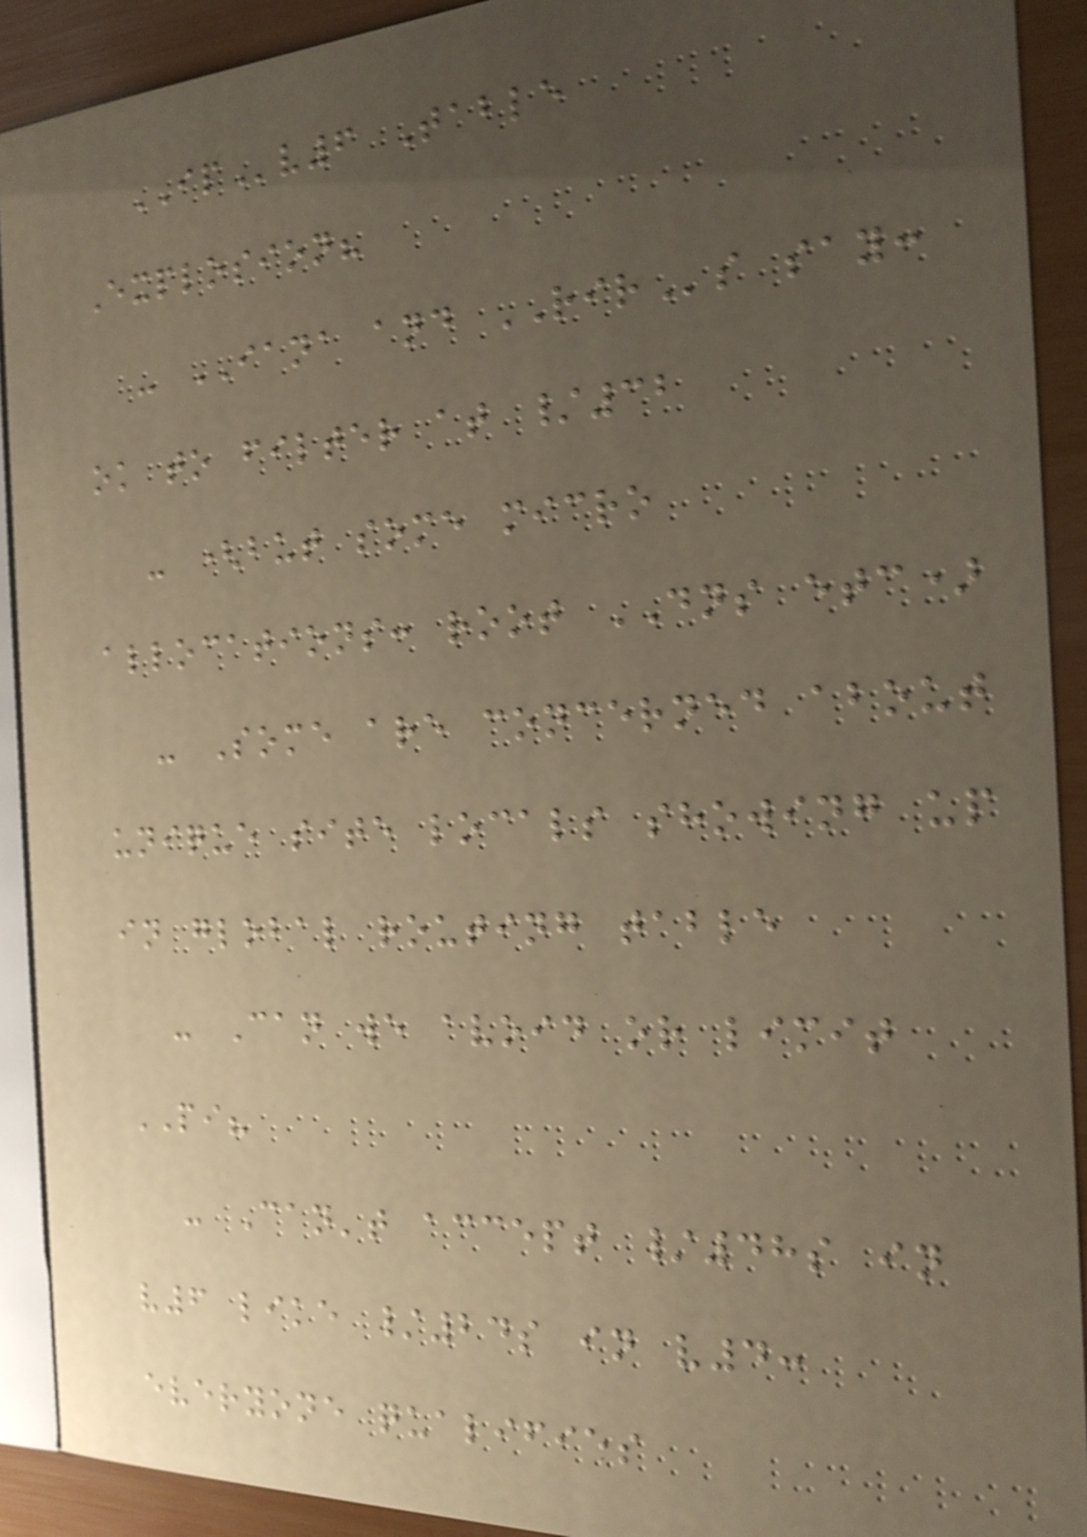IPv6 Table
Explosion?
- IANA and RIRs say:
ok to filter at /32
- (but some micro
allocations: root DNS etc)
- Some are concerned about
unique site locals showing up
in global routing table
- Can we avoid or limit
PI?
- Can't accept /48s in
v6 like /24s in v4:
everyone qualifies
